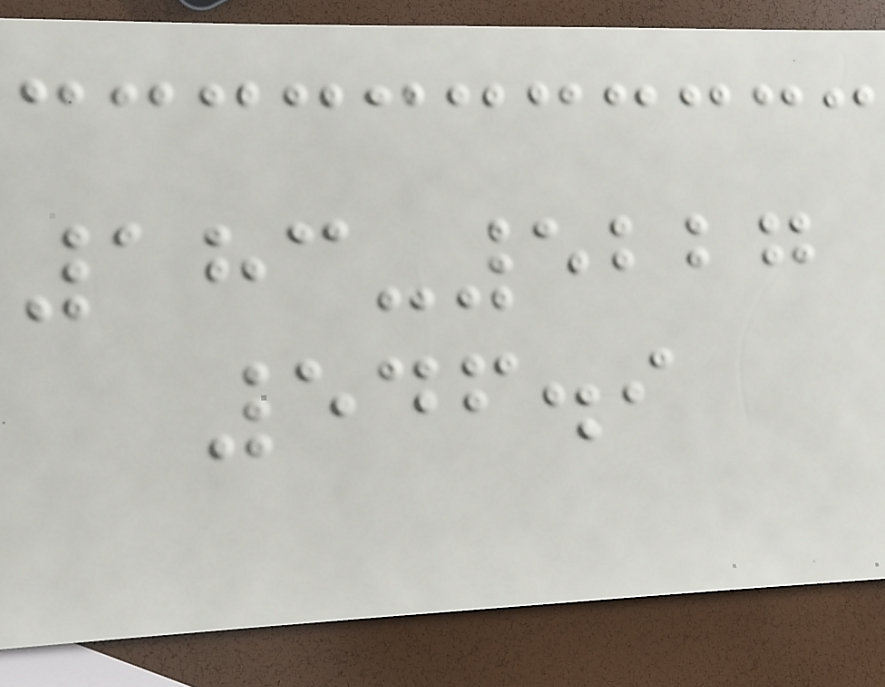183-5227
546.9
